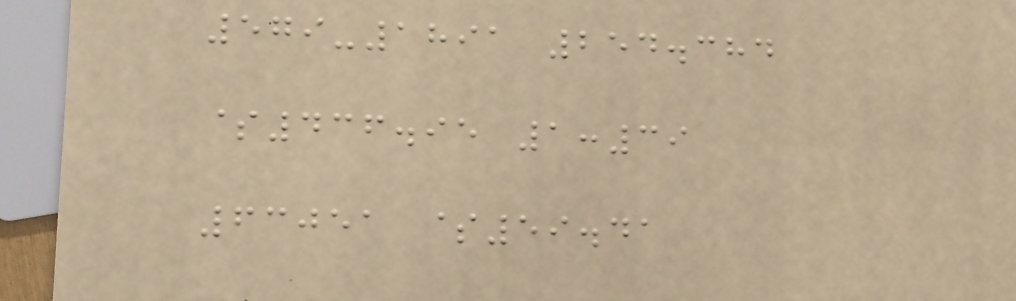579-1891 254.384
$436.95 1:39
63051 $59.41
